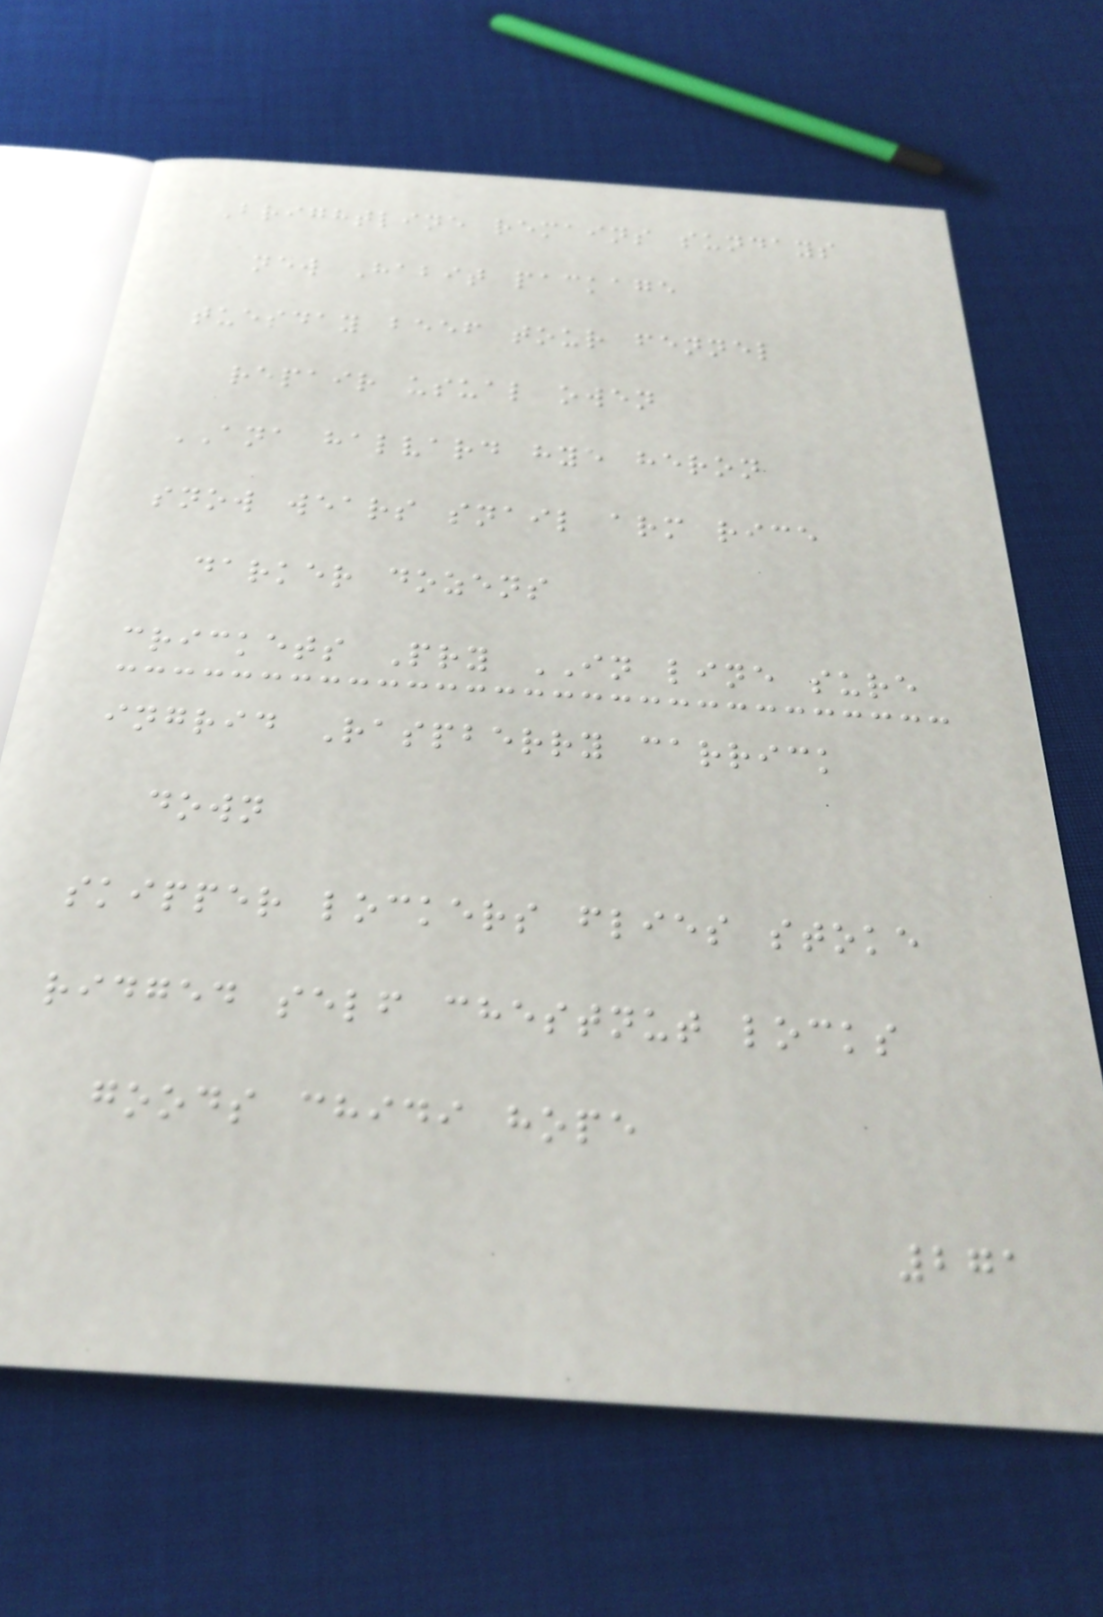Brightline remains sundays
new Habit package
tuesday beef tour fennel
repair usual owen
ANA halvard hye heron
snow wears snail arm rice
darker dozens
crickets Pry IN line sure
ingrid Raspberry carrick
down
skipper lockers flies stoke
ridged self chestnut locks
goods chidi hope
271
